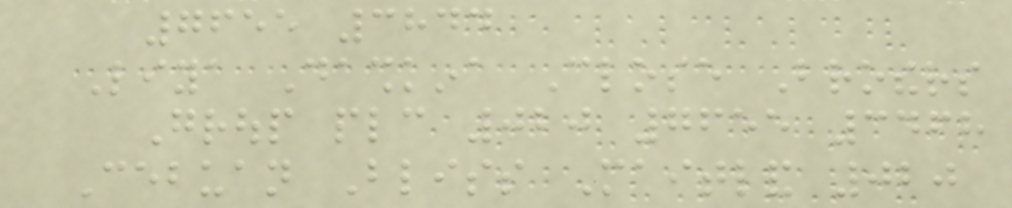7655 3844
Liya Dashkina Close Brothers
Group plc 020 7655 3468
Cebuan Bliss Maitland 020
